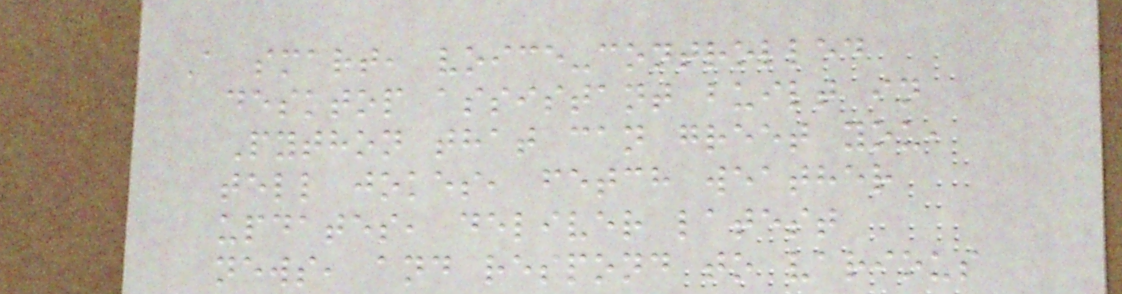A smart, voice-controlled
desktop assistant built in
Python that can greet you,
tell jokes, fetch weather
updates, deliver latest
news, and respond to various
